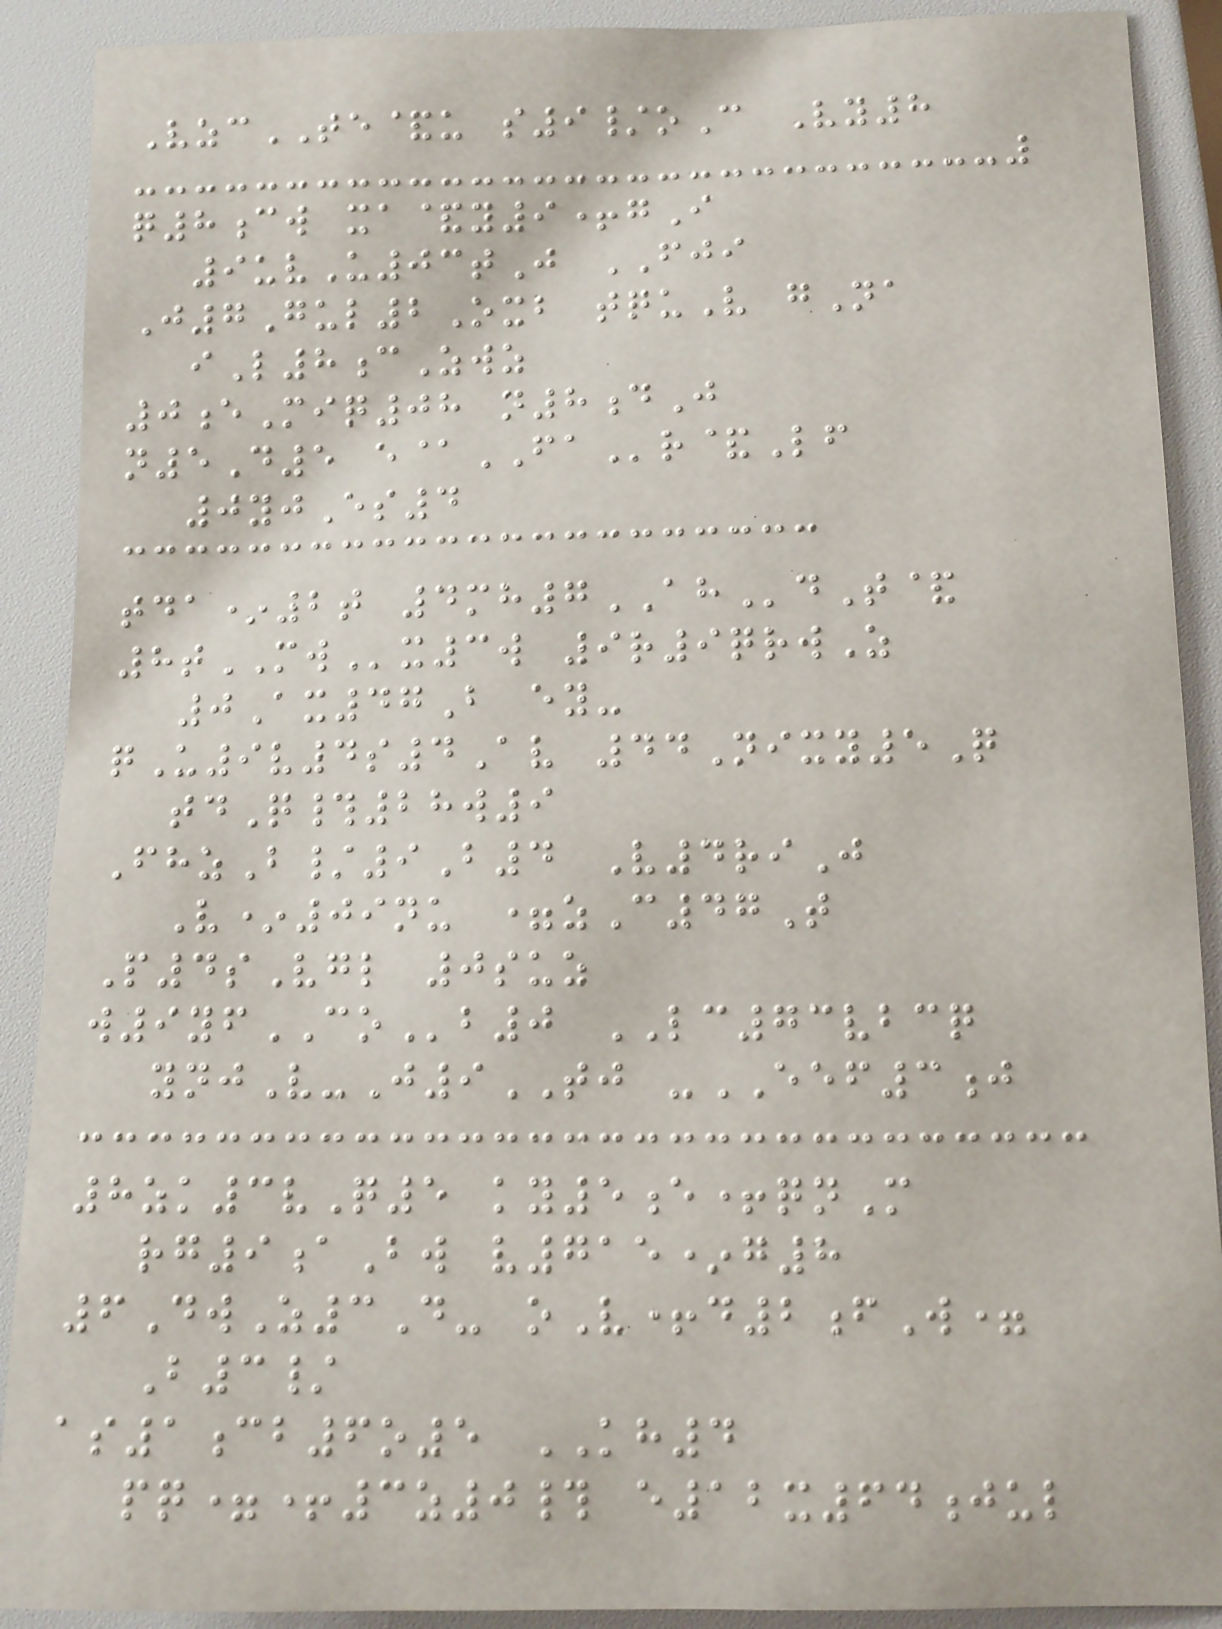VzcTE&u s9/oC Vy8
q8cw xa&y9+gI
9uvU03tJ FJI
J7Gul2Oxb tquV gNa
iL8cZwz
0eMiq08 n8dJ
n5D5 e@FAr&Lf
0yjEs4
tda*2t 4mh7AHdT&
8tMWx3w 9r9qrwZ
0Ax47B ey-
qU9v4s4Av 44Nixy5Q
tdQ#28w9
FhzB/9B4 V4riJ
V*09nu =zC47T
P4sVgl 0suz
w9yfCOb0 LC73vbcq
ynjV-J9TJ -EEF3j
8zk3vQ5 ky5e+qnM
rg9aBw v715*g8
6DwZ3D- oV+d2fW=
B3/
as1cb6o5 KH4
pq=+3z0# e12x64jul
